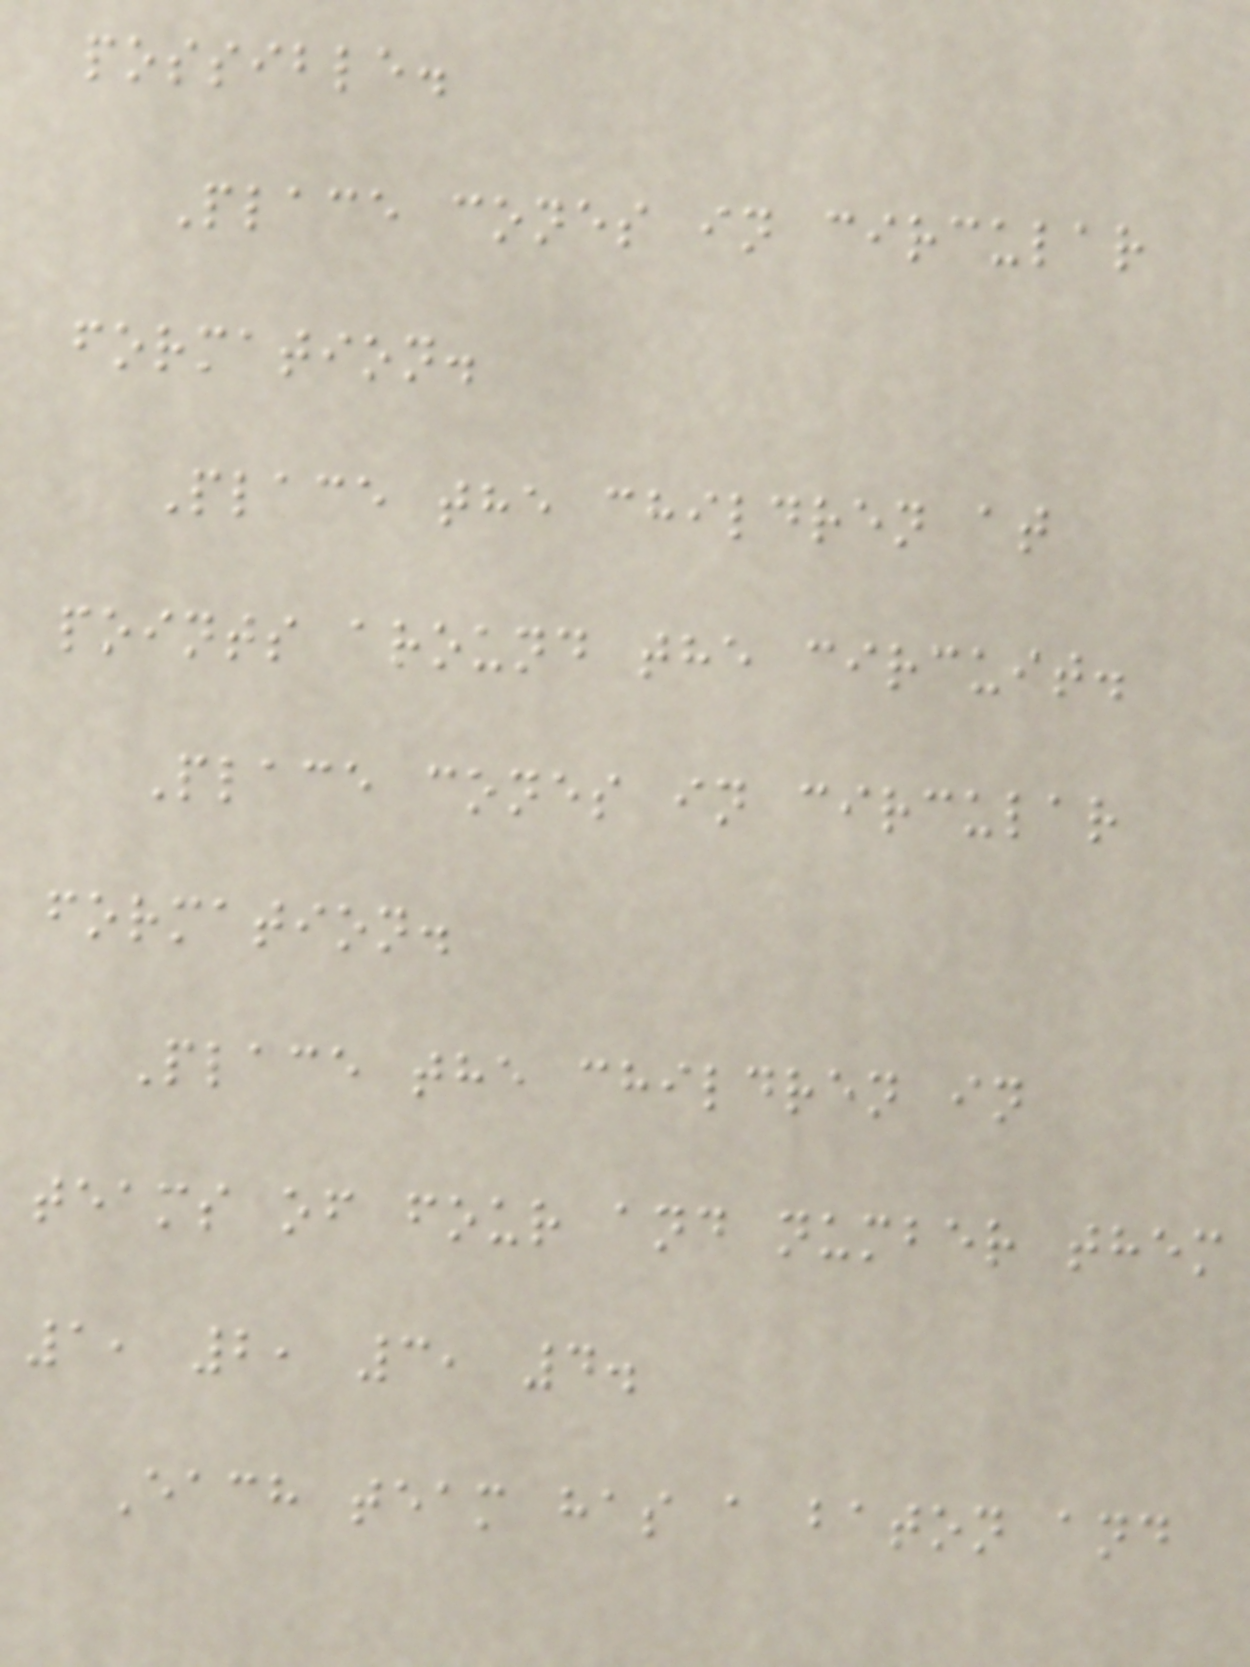possible.
Place cones in circular
formation.
Place the children at
points around the circuit.
Place cones in circular
formation.
Place the children in
teams of four and number them
1, 2, 3, 4.
Each team has a baton and
